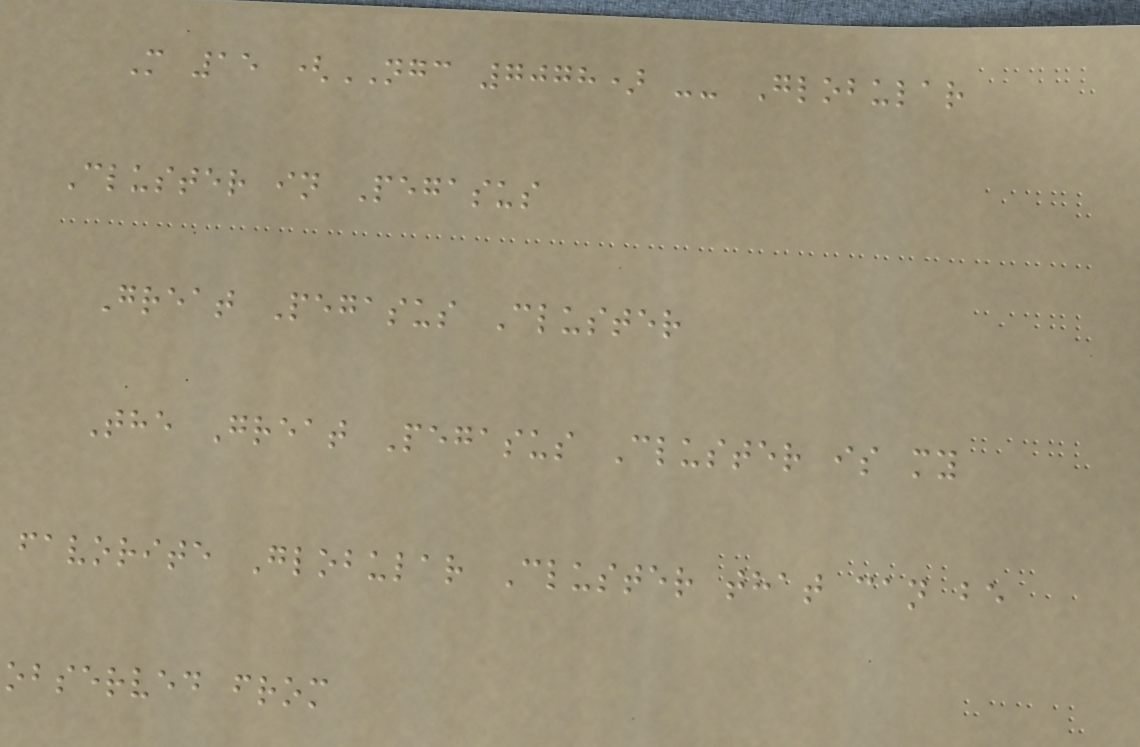M 15 (NGC 7078) -- Globular
Cluster in Pegasus
Great Pegasus Cluster
The Great Pegasus Cluster is my
favorite Globular Cluster that can be
observed from
